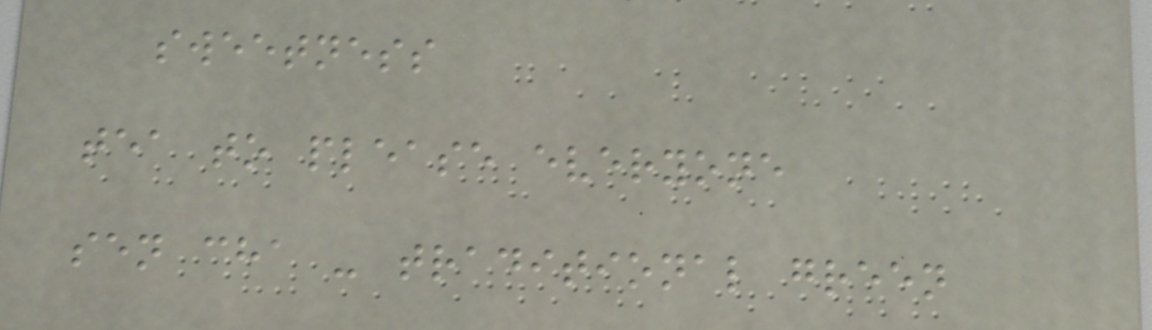sweetness
tea to please everyone
sen cha - traditional green
